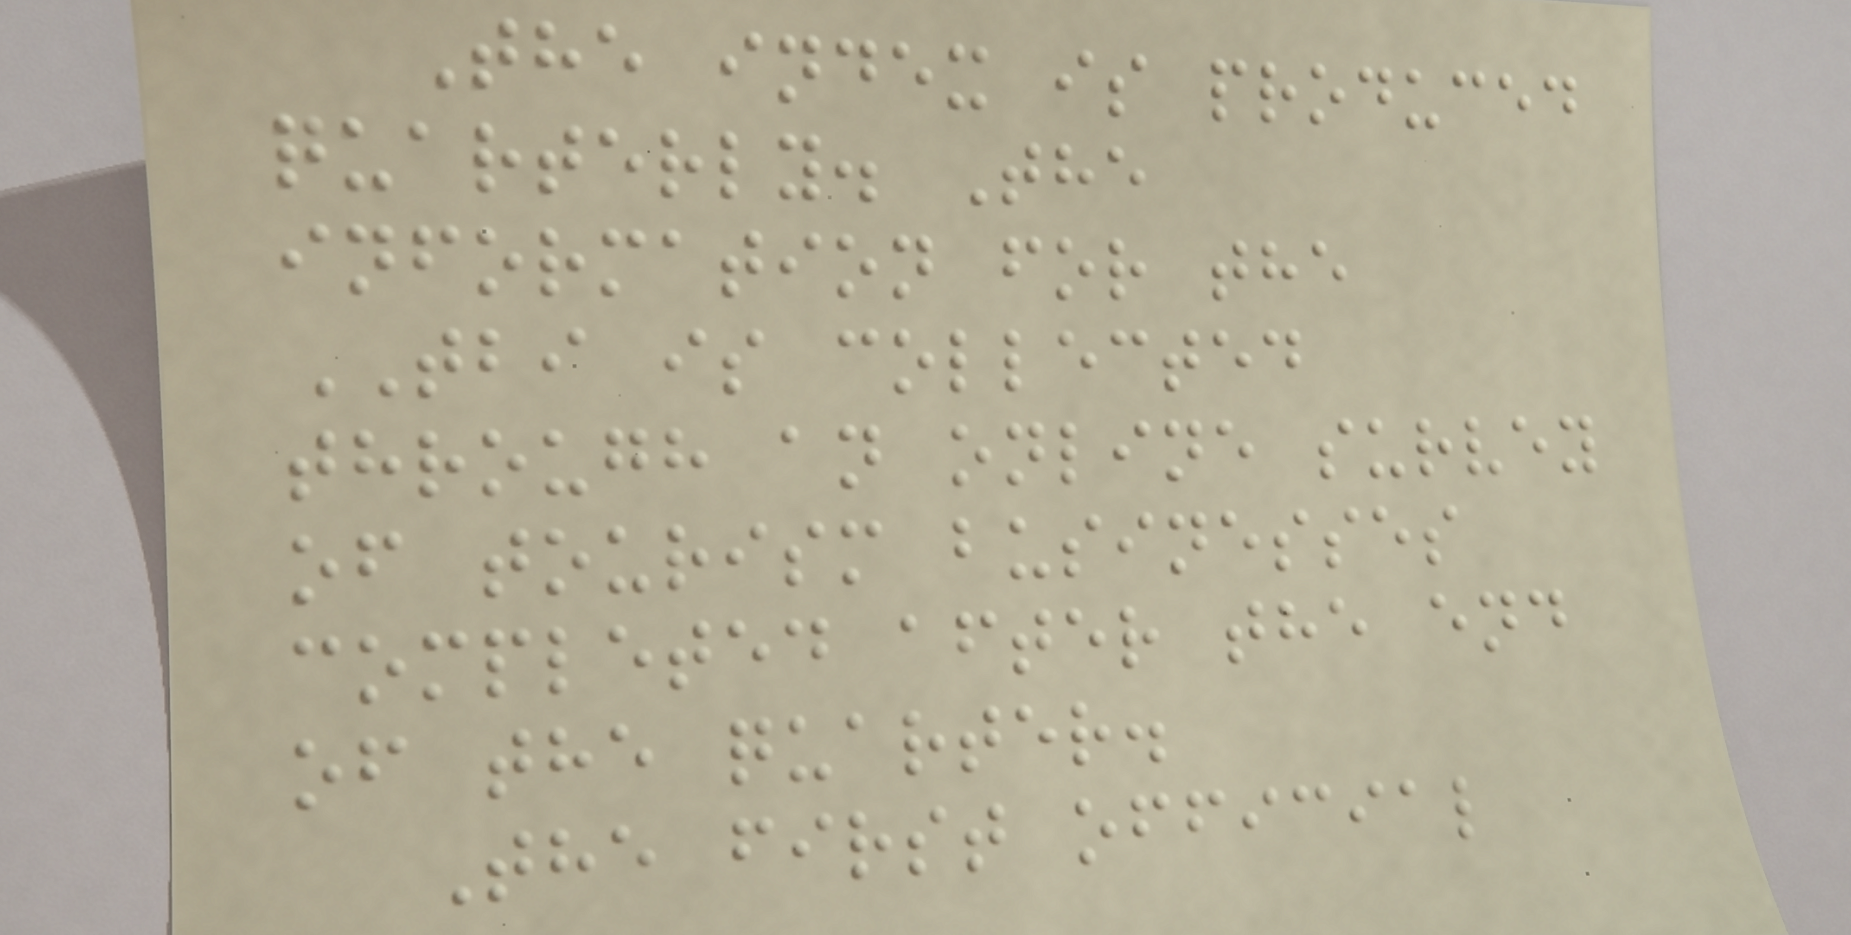The index is produced
quarterly. The
information for the
TBI is collected
through an online survey
of tourism businesses
completed after the end
of the quarter.
The first official
